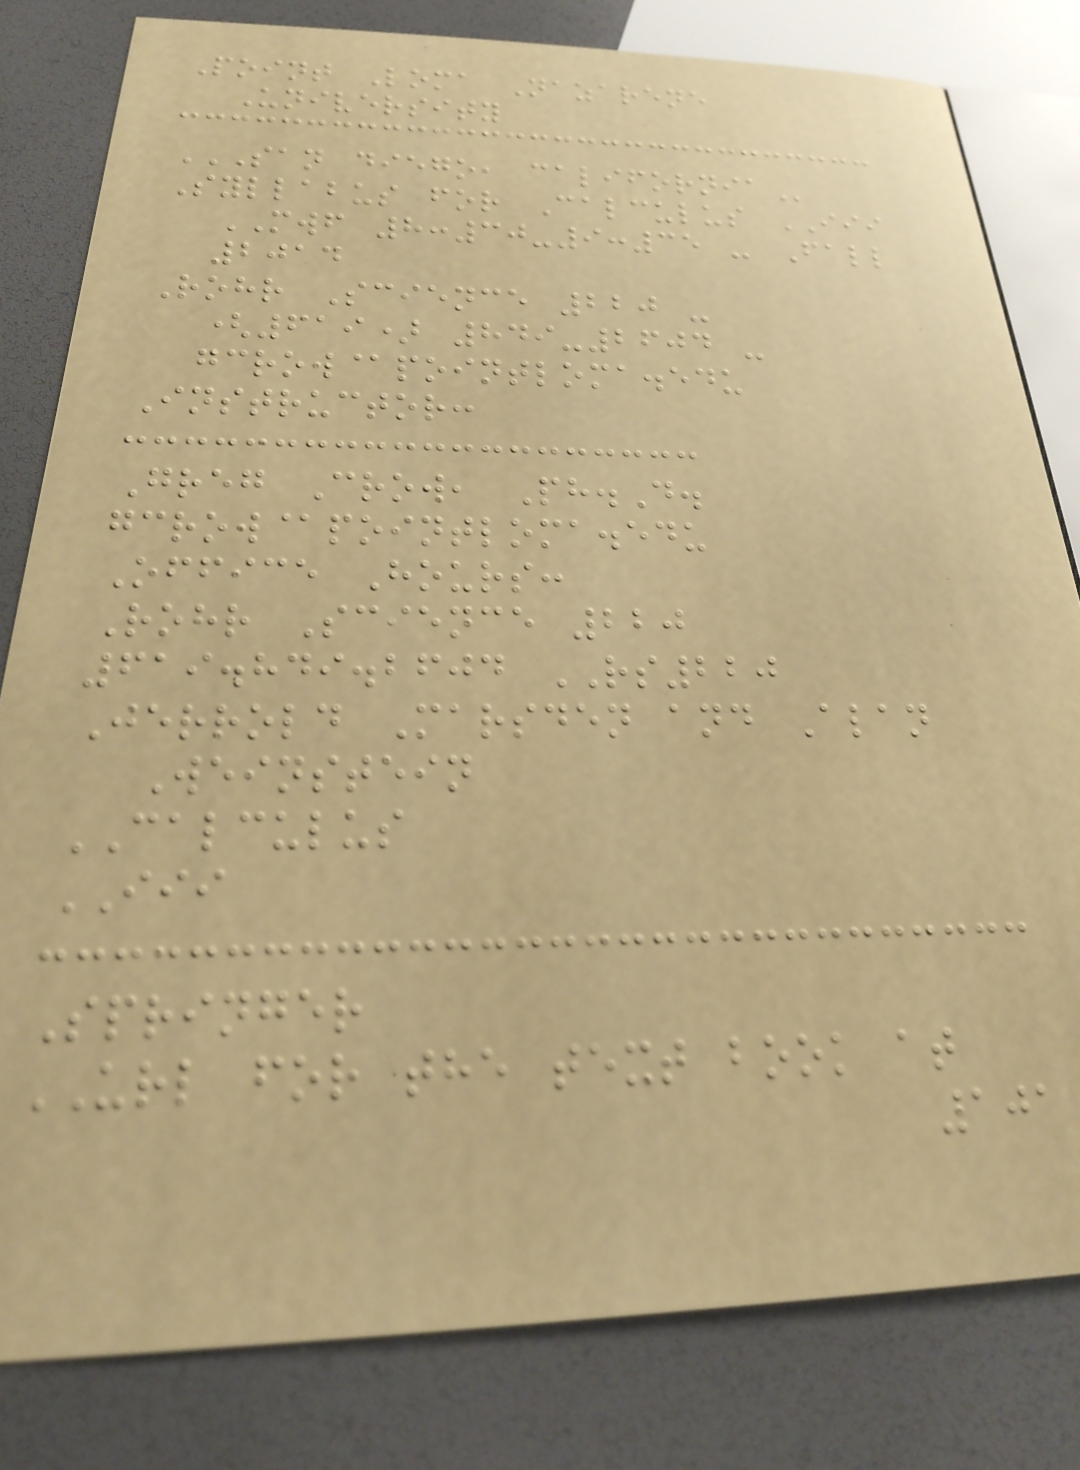Point Loma Nazarene
University
SAN DIEGO, CALIFORNIA
Syllabus for Calculus III
MWF 8:30-9:35 - Fall
2014
Rohr Science 220 -
(619) 849-2604 -
gcrow@pointloma.edu
Instructor:
Greg Crow, Ph.D.
gcrow@pointloma.edu
Office Hours:
Rohr Science 220
619.849.2604 RS220
Jerrold Marsden and Alan
Weinstein
CALCULUS
III
Springer
URL for the text book at
101
